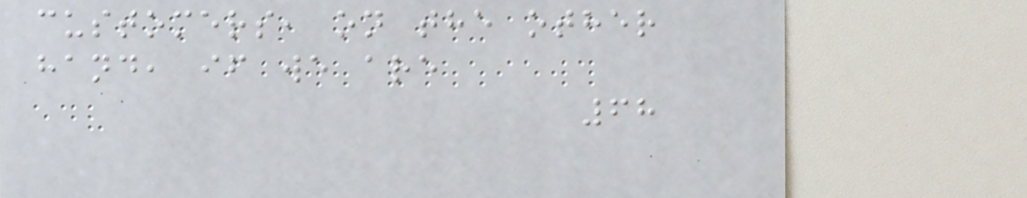customers, on the other
hand, if we are
68
